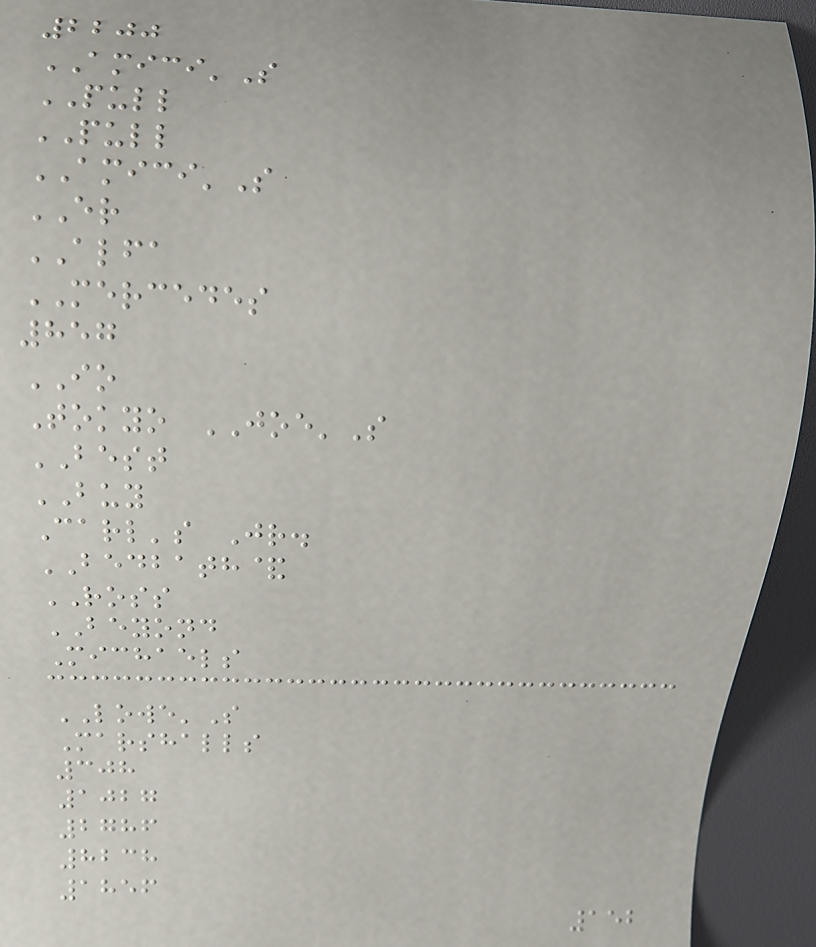2200
AMICI'S
PULL
PULL
AMICI'S
ER
ALFA
MERCEDES
857
IO
Tokyo JOE'S
BEST
BUY
Carl's Jr.
BEDBATH&
ROSS
BEYOND
Michaels
LOWE'S
Marshalls
308
1027
2786
8238
1856
152
